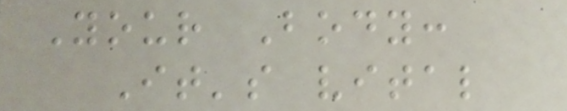Your Body:
It's vital
